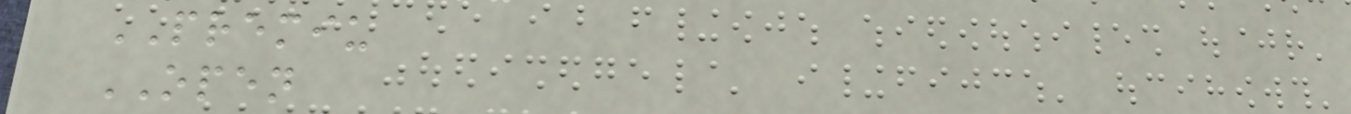PREMIU
OPEN
